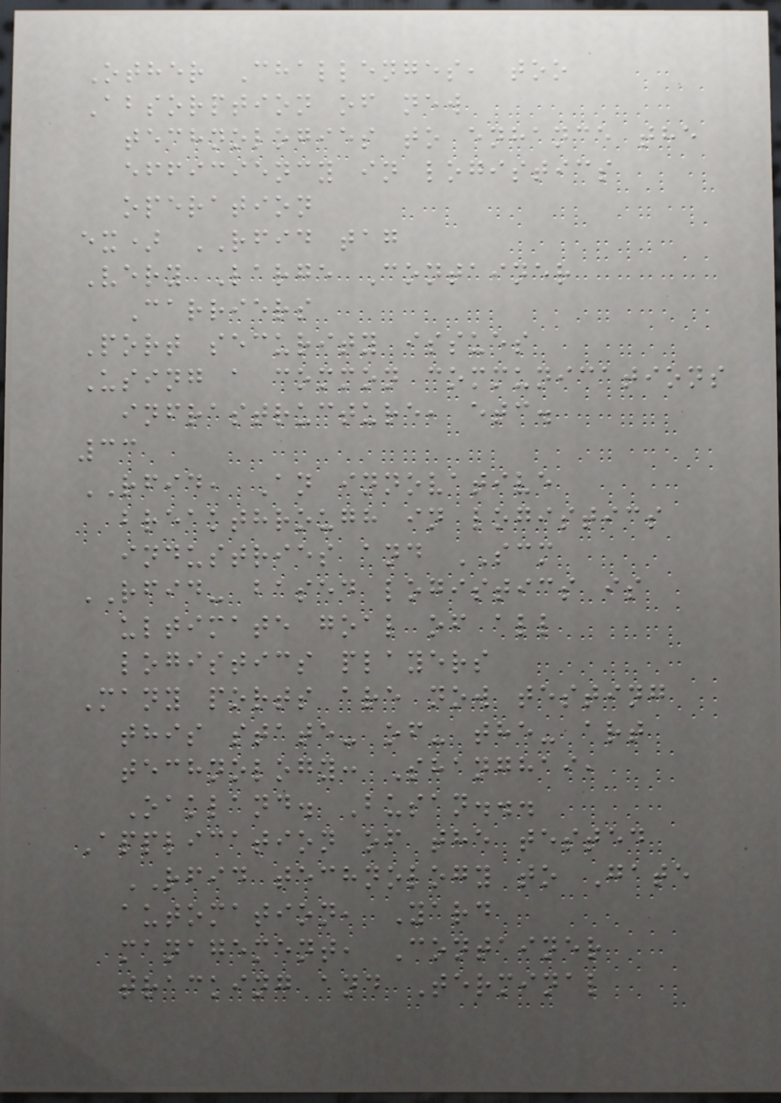Other Challenges, too
Absorption of new
technologies to enhance the
efficiency in logistics
operation
ex) RFID tag
Very Large Container
Carriers
Port security issues
Using a common communications
infrastructure, etc.
33
RFID, An innovative
breakthrough in logistics
industries and SCM
RFID- based logistics is
ultimate goal of all
logistics players
Many ports are now testing
this state- of- the- art
technology: Shanghai,
Oakland. Busan...
Application of the tested
RFID technology to Gate
automation, Yard
management, Container
tracking and Terminal
